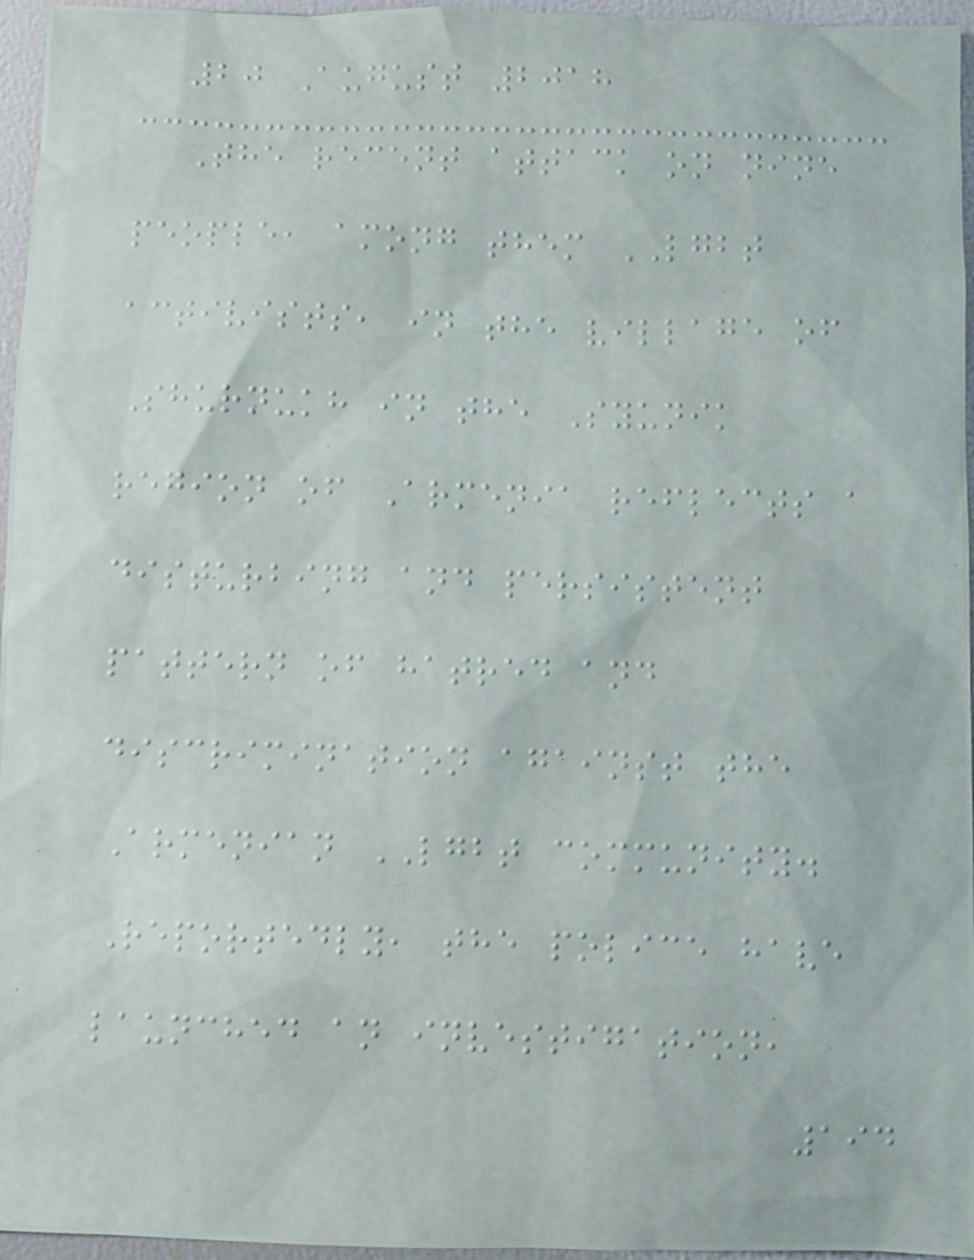20 August 2018
The recent attack on nine
people, among them LGBT
activists, in the village of
Shurnukh in the Syunik
region of Armenia reflects a
disturbing and persistent
pattern of hatred and
discrimination against the
Armenian LGBT community.
Reportedly, the police have
launched an investigation,
194
